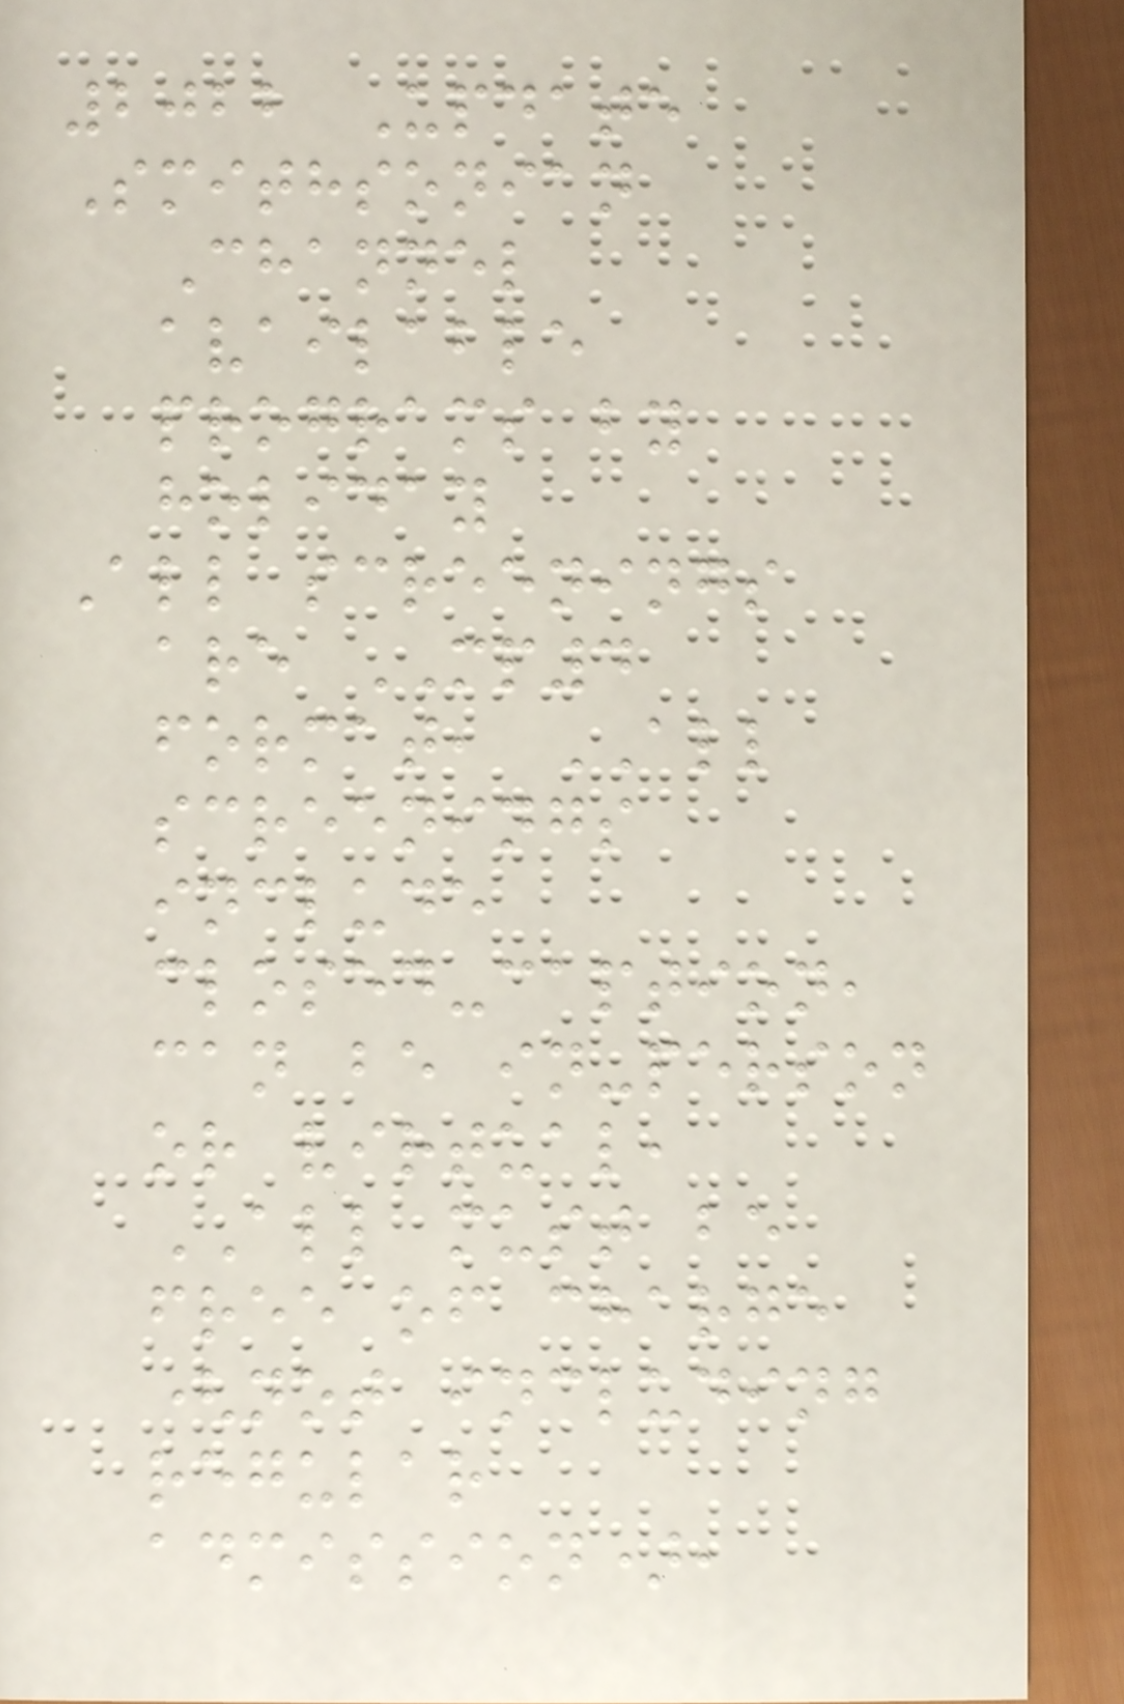2022 Update
Smithsonian
Channel
available
programs by
holiday
All screenings
are MP4
format, ALL
screenings
include
closed-caption,
can be in-person
or virtual,
ALL must be
free of charge
(not including
regular
admission),
